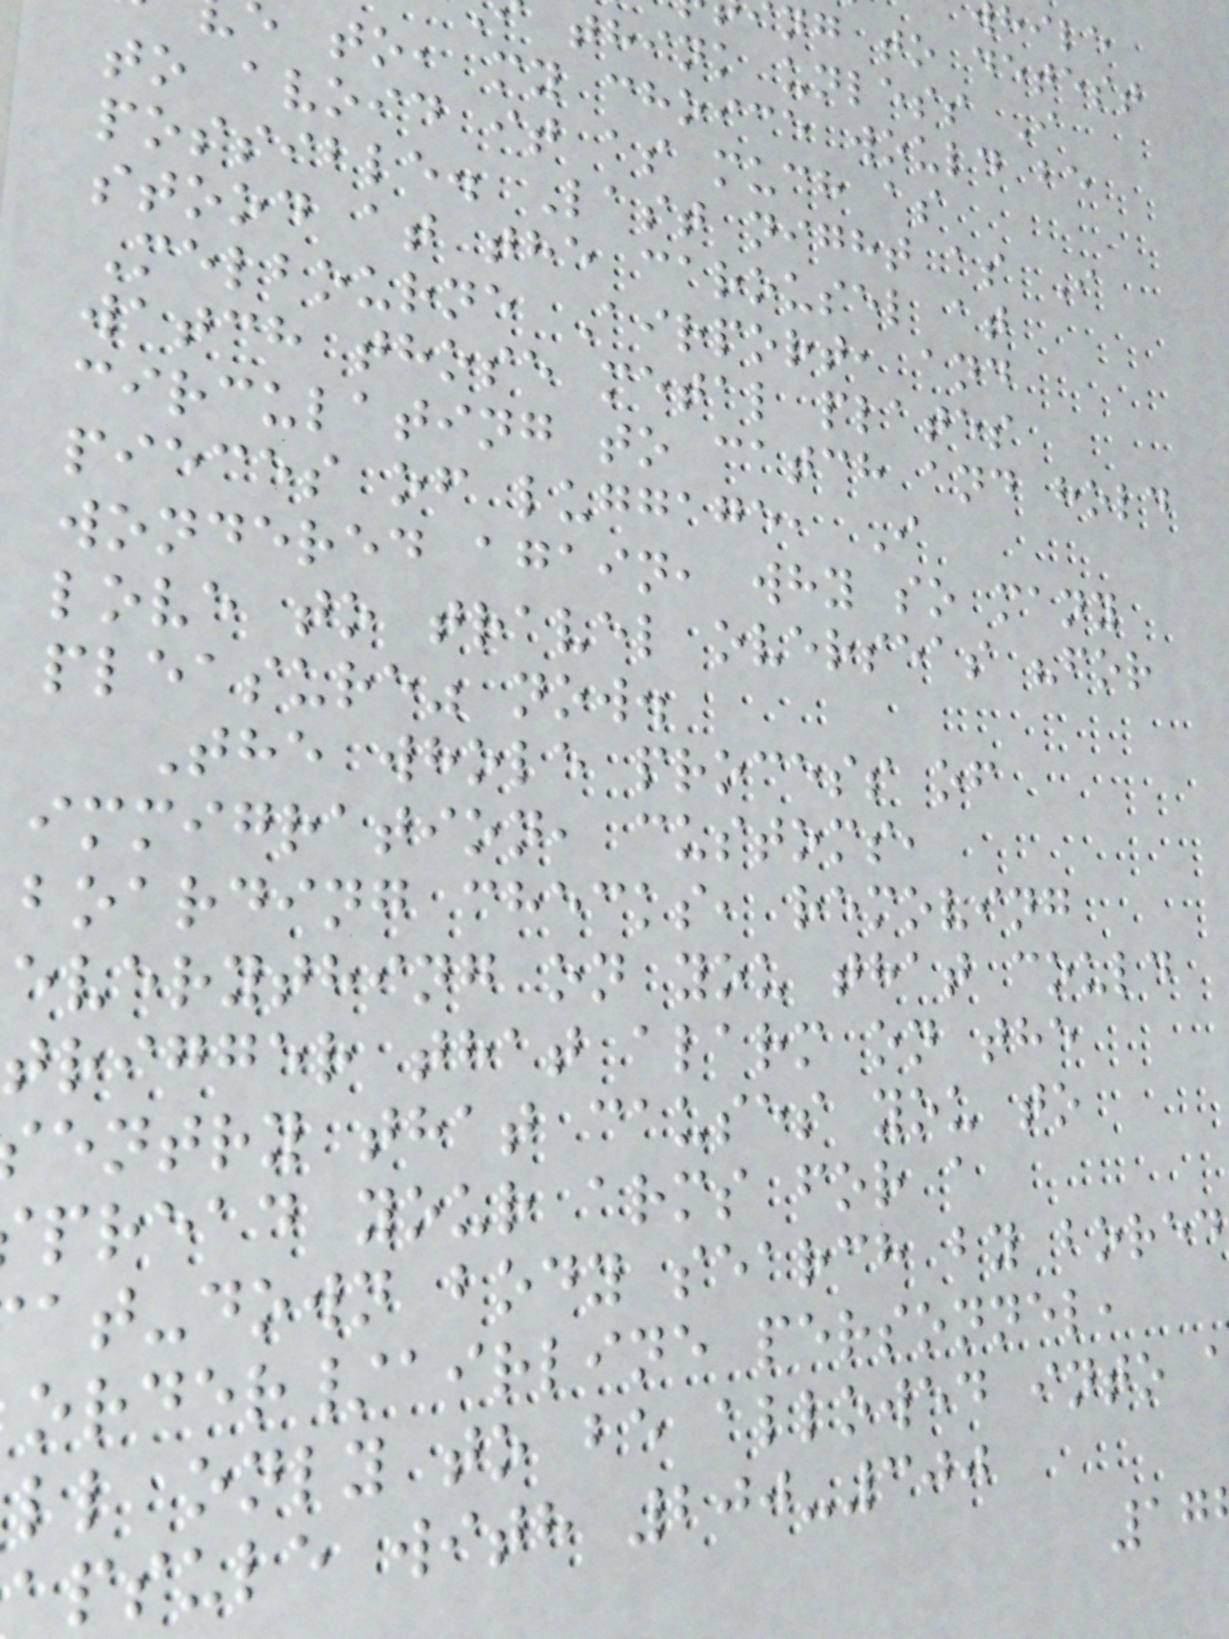ng to detest
think unless I
to, my choice would be
to avoid it as much as
possible. Last night as I
stood at the carousel at
Melbourne Airport, and
watch those metal plates
circulating to catch and hold
pieces of luggage, I
wondered again, why so many
love to travel overseas "for
pleasure" now.
The whole process of
immigration, customs,
boarding checks, removing
everything on you that could
trigger that alarm on the
entry that causes you to
pread your arms for a
at-down body search by bored
order/airline personnel,
ll only to be allowed into
apsule with 200-300
